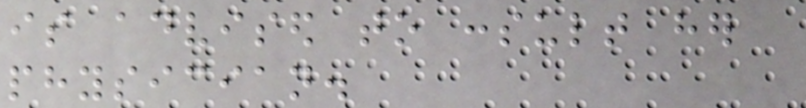is advised to consult her
physician.
